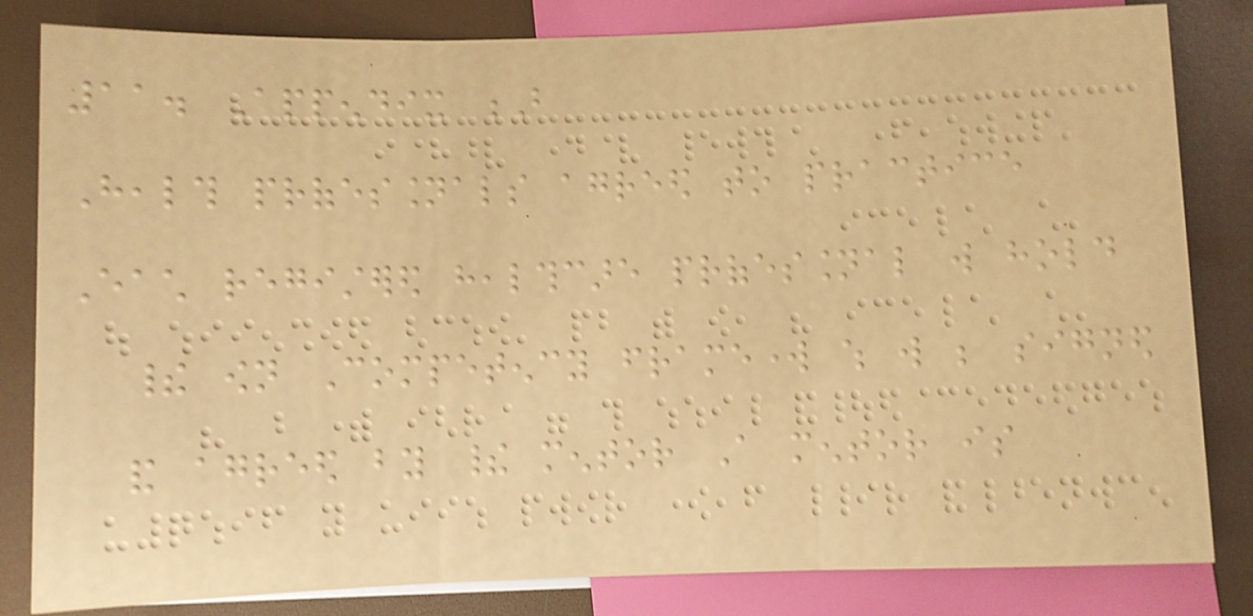11. Appendix B
Health professionals agreed to practice
Each registered healthcare professional will hold
their own Competency framework which will be signed
and agreed by their mentor A mentor is
